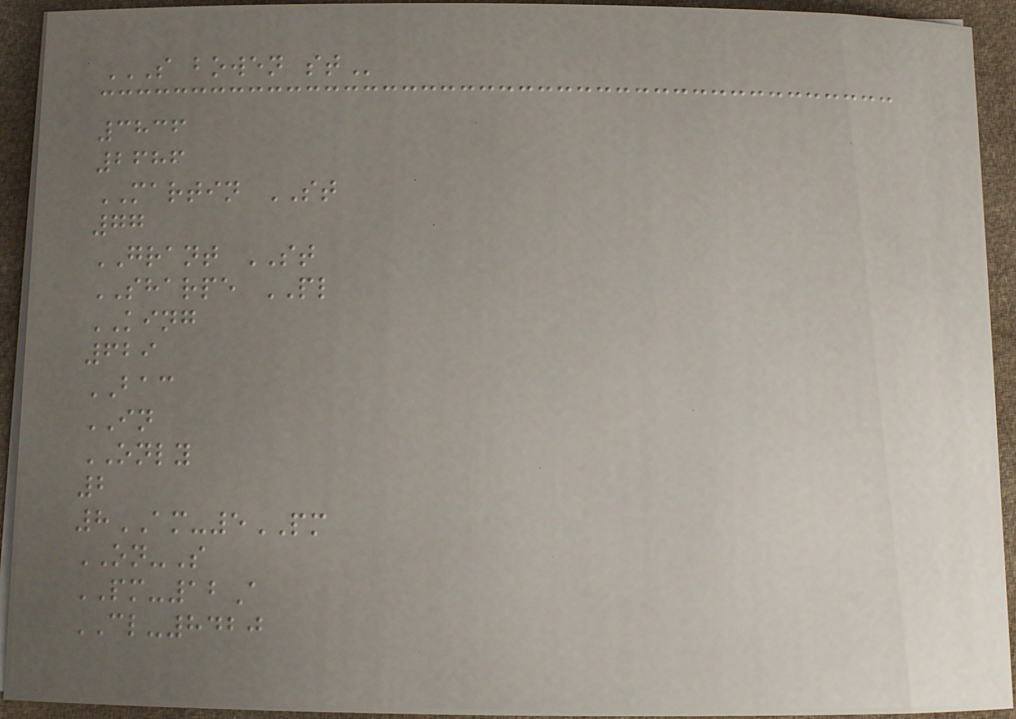S BOWEN ST
3836
2686
MARTIN ST
77
GRANT ST
SHARPE PL
KING
629
BAC
IN
ONLY
2
8AM-5PM
ON-S
PM-12A
CL-8420
